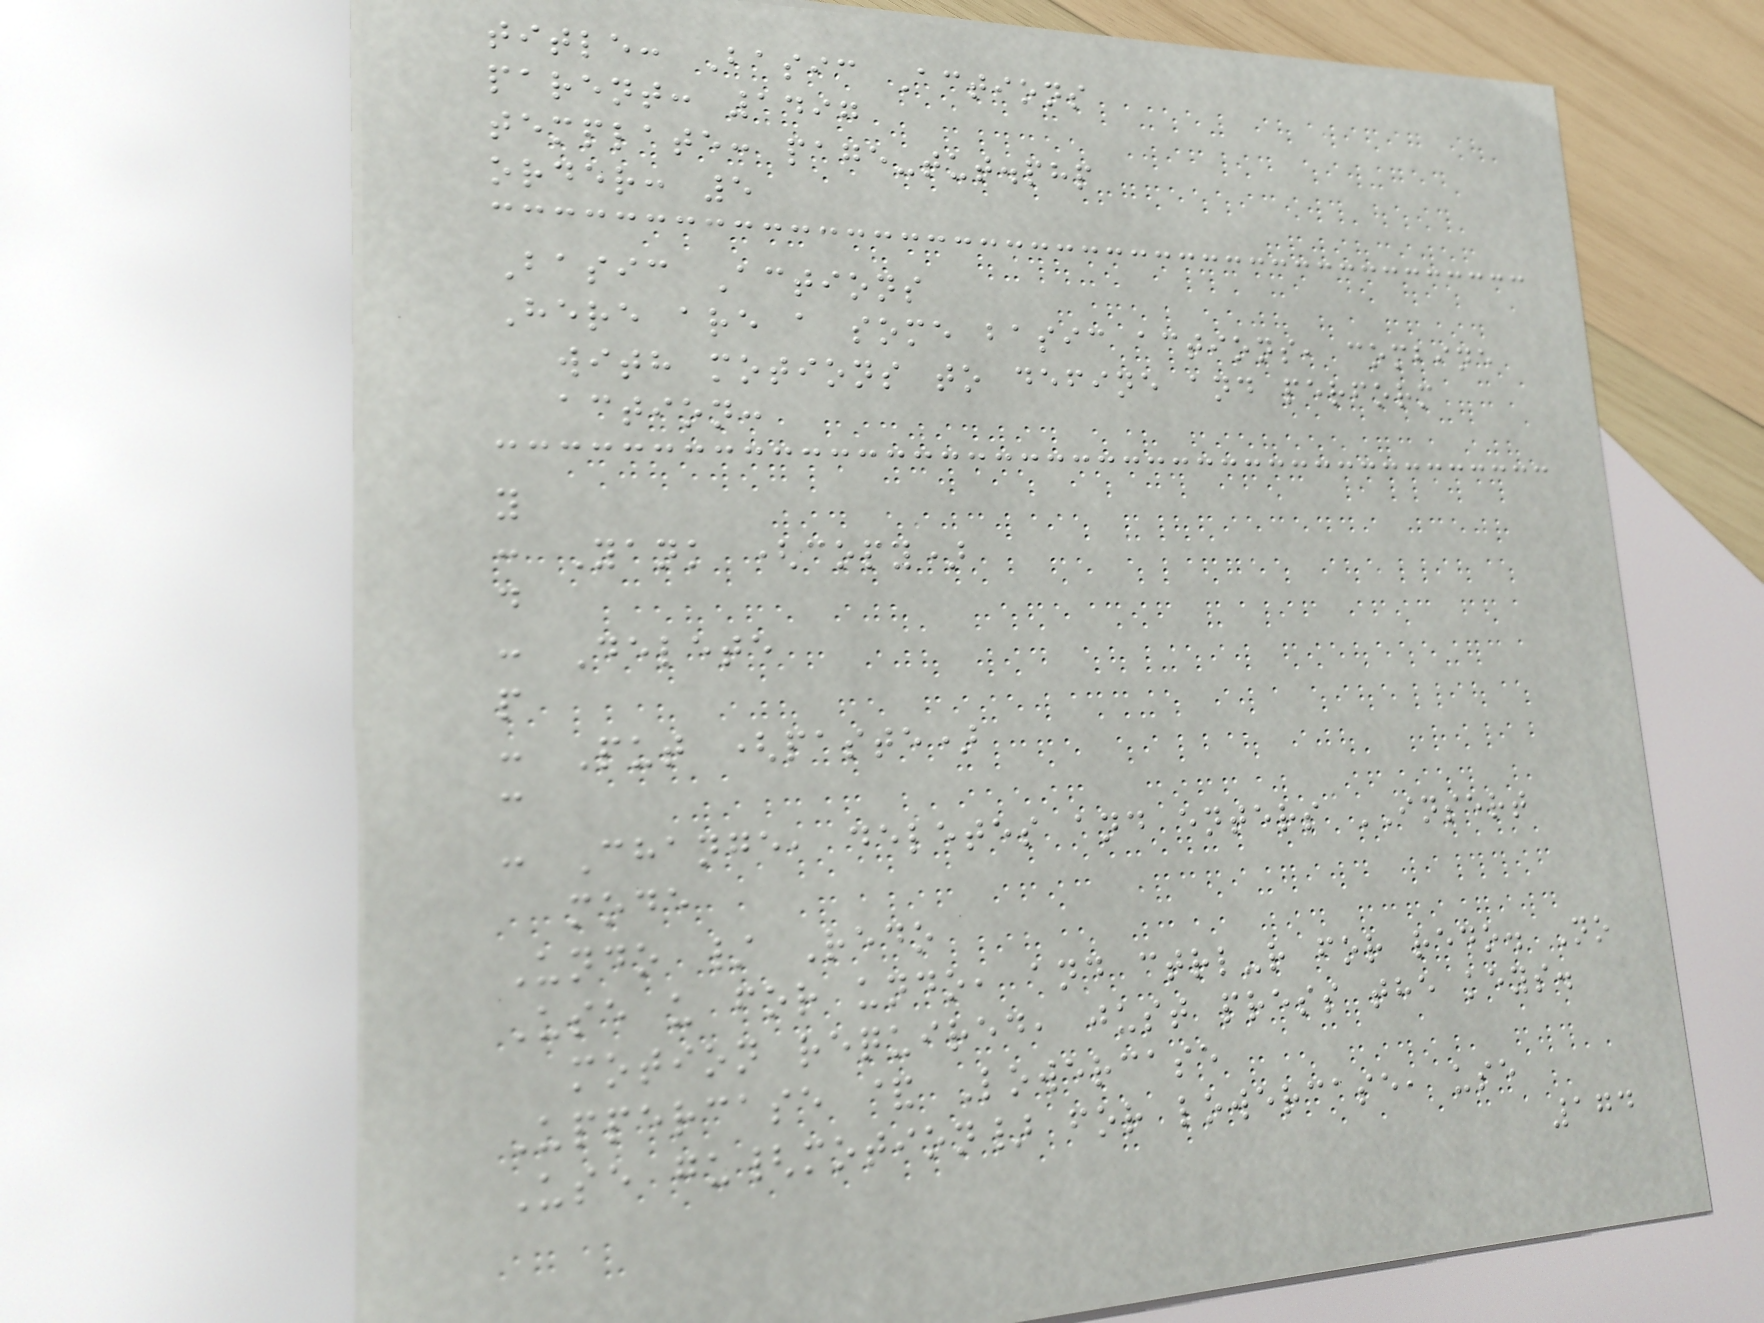title: Basic Actions
parent: 1497
template: page-tut.php
order: 5
Basic Actions
Here are a some basic actions, combine
with motions to define and perform
action:
y
: Yank (copy)
d
: Delete
p
: Put (paste)
c
: Change, deletes and enters INSERT
mode
Undo / Redo
Use u for undo, and ctrl-r for redo. No
motion required, just press the keys.
Uppercase & Lowercase
Use gu{motion} for lowercase, use
174
